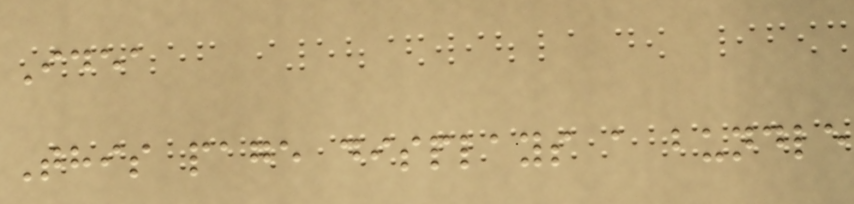Idea
This page displays a bundle
